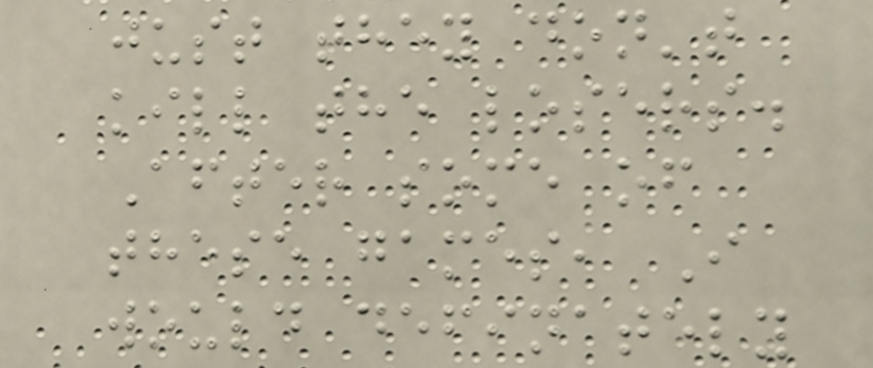just they don't
kill the losers.
After some of
these games, I
would definately
